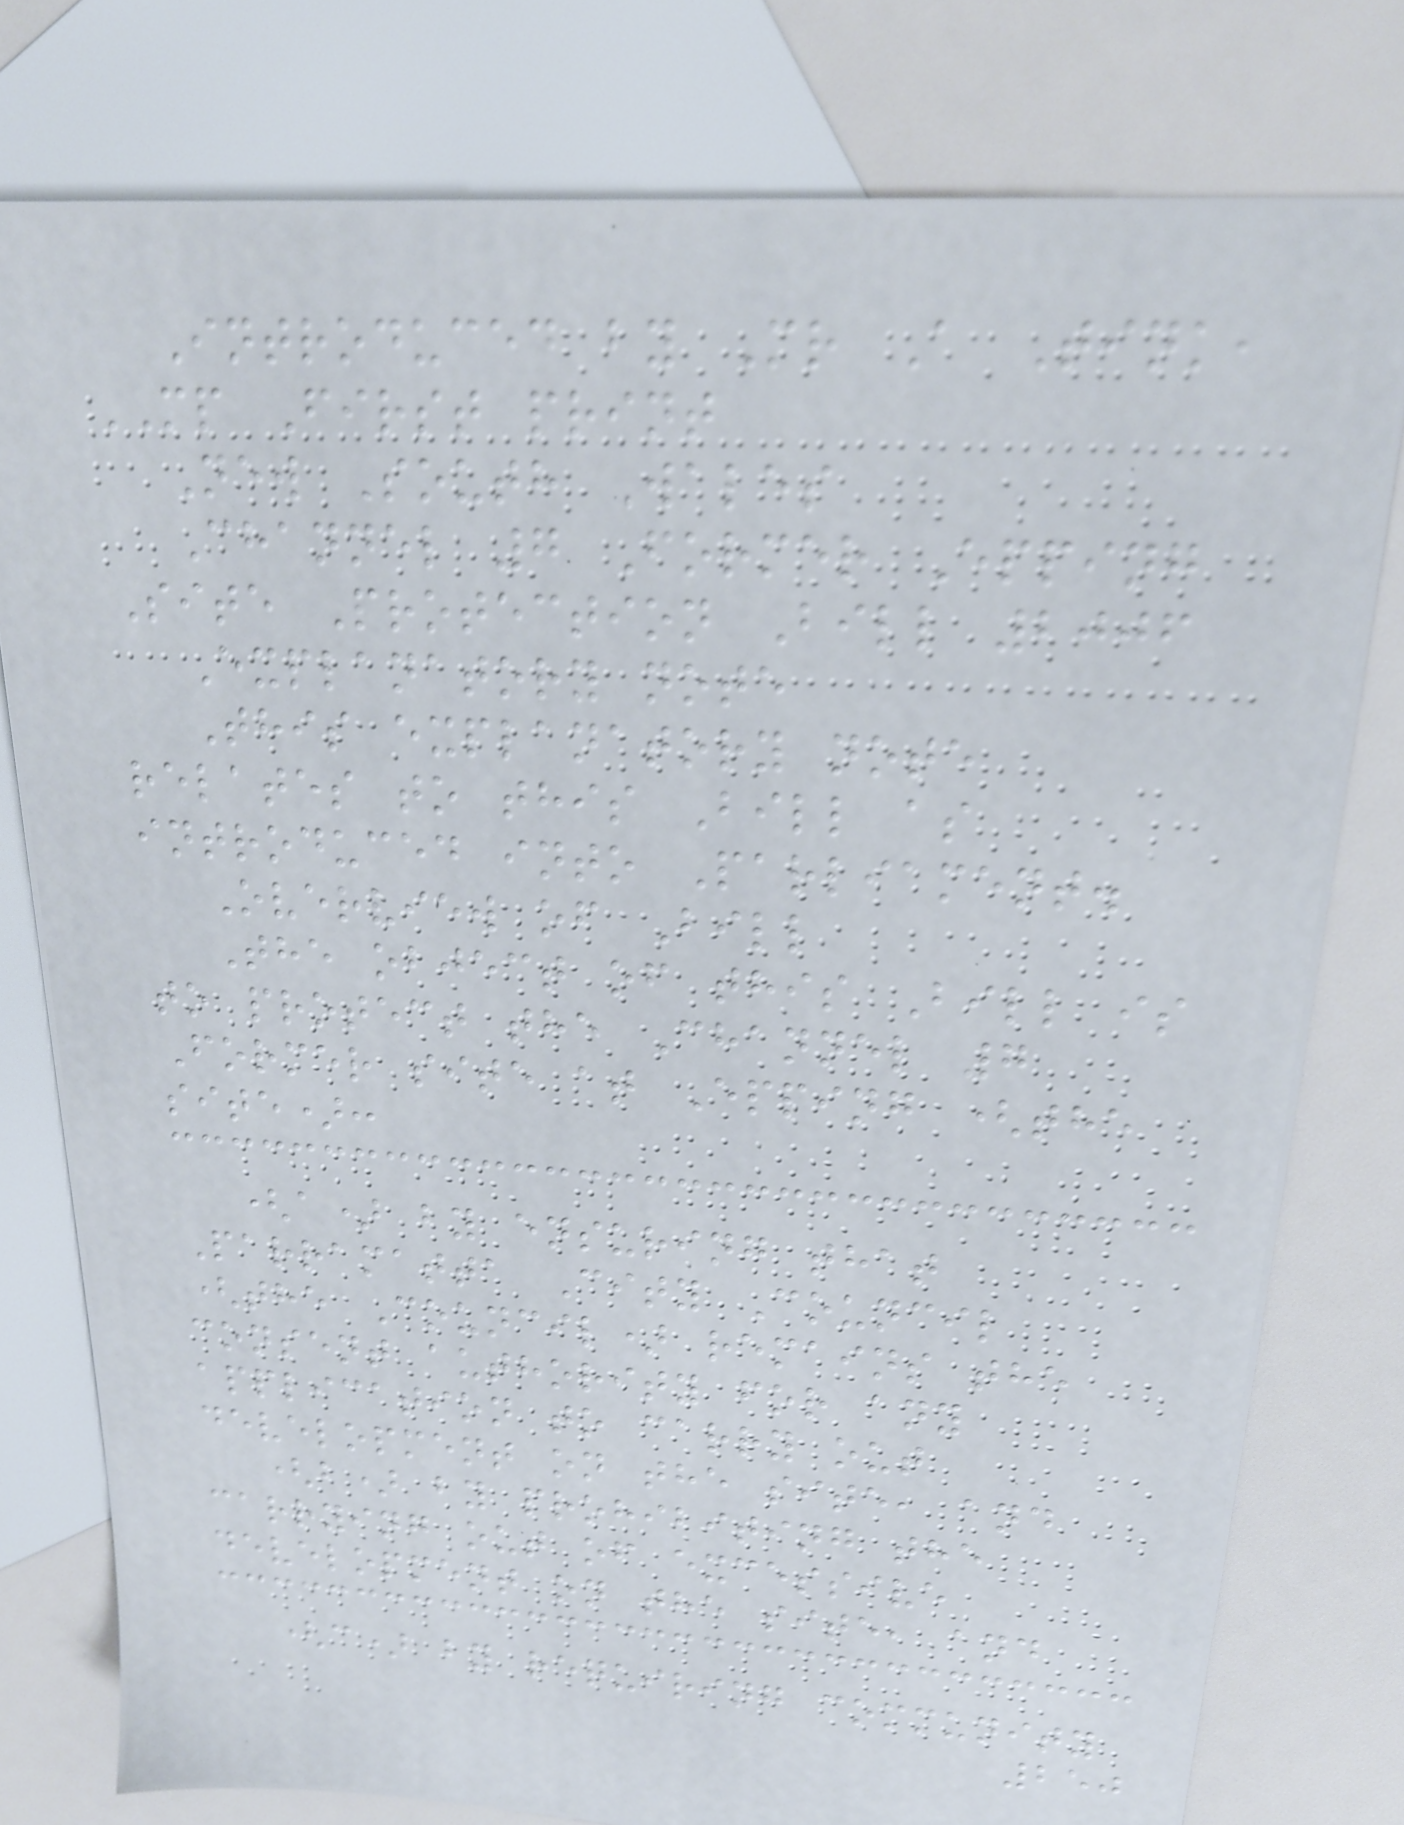Introduced by Mr A Tink,
MP First print
New South Wales
Channel 7 Former Epping
Site Protection Bill 2006
Explanatory note
This explanatory note
relates to this Bill as
introduced into Parliament.
Overview of Bill
The object of this Bill is
to protect the Channel 7
Former site at Epping (the
site):
(a) by ensuring that
Parramatta City Council
(the Council) remains the
consent authority for any
application to carry out
development on the site, and
(b) by prohibiting the
carrying out of excessive
development on the site, and
(c) by requiring community
250
